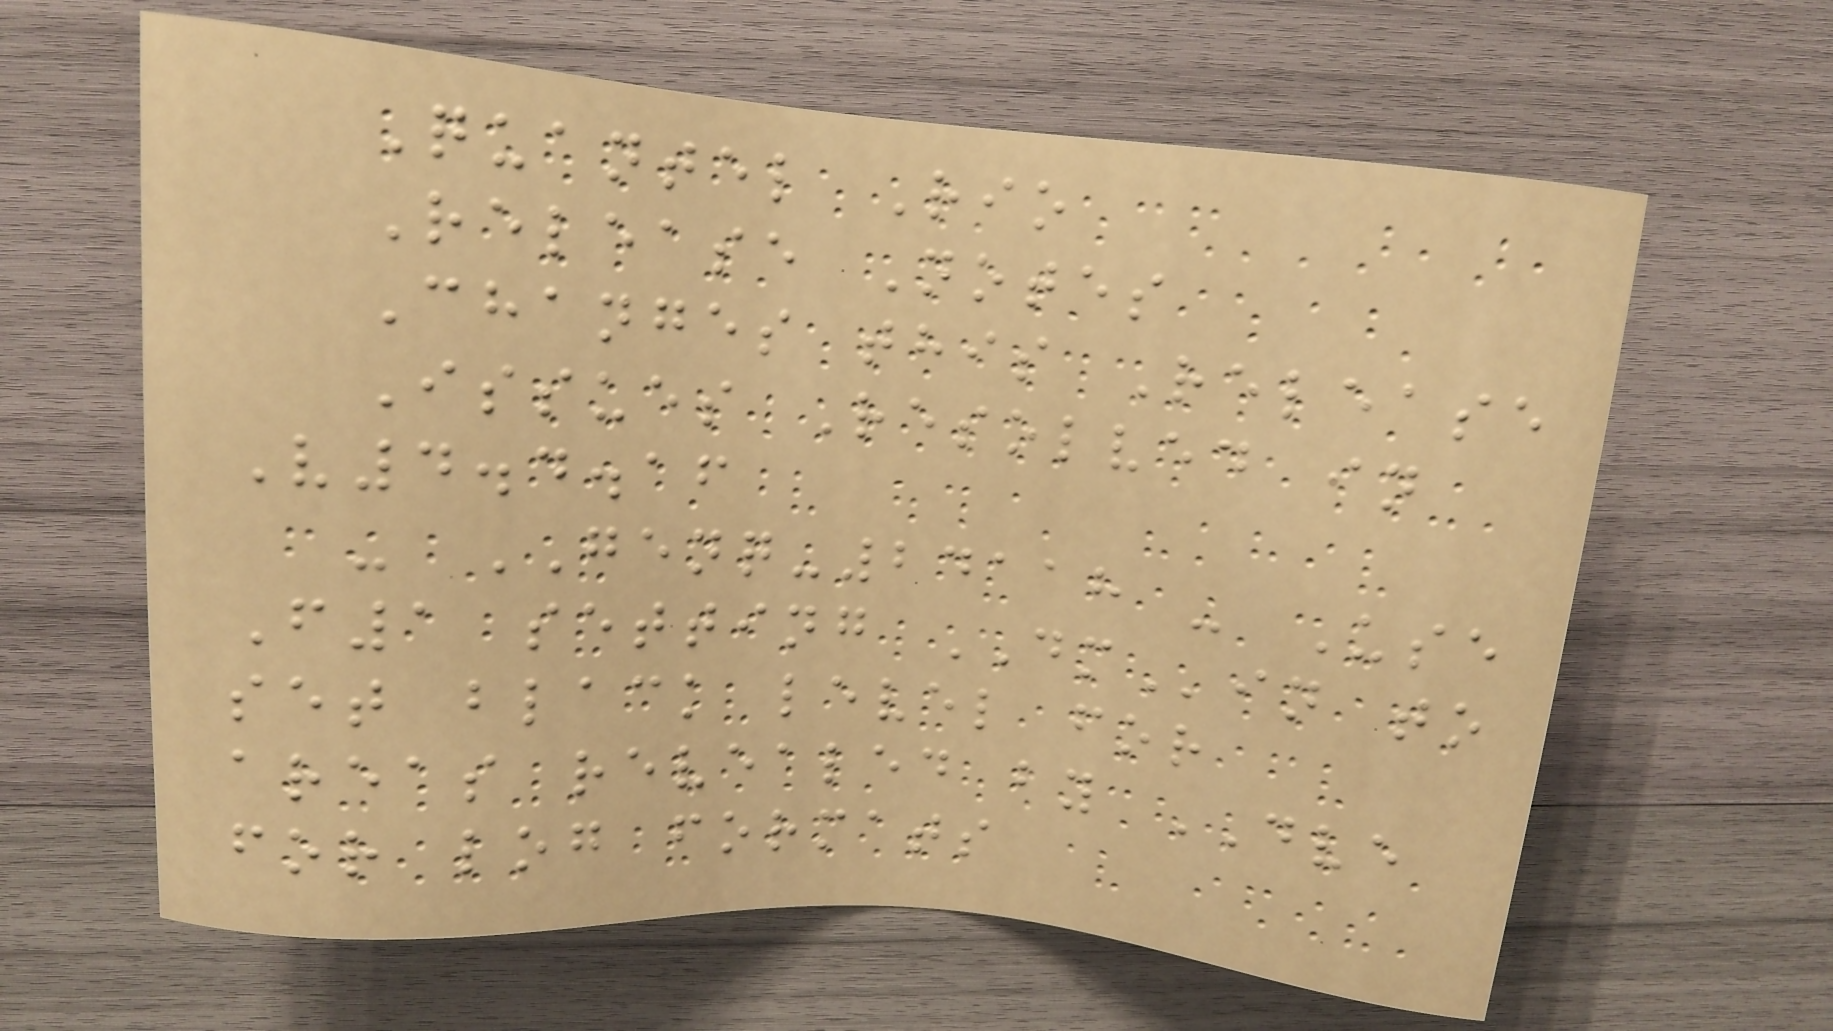Quantel Rio
Release Notes
Changes this Release
Issues Resolved in
V4.4.16
- GENQ-24118 - Use
F1 setting DMin to
set black level for
areas revealed by DVE
for log formats
